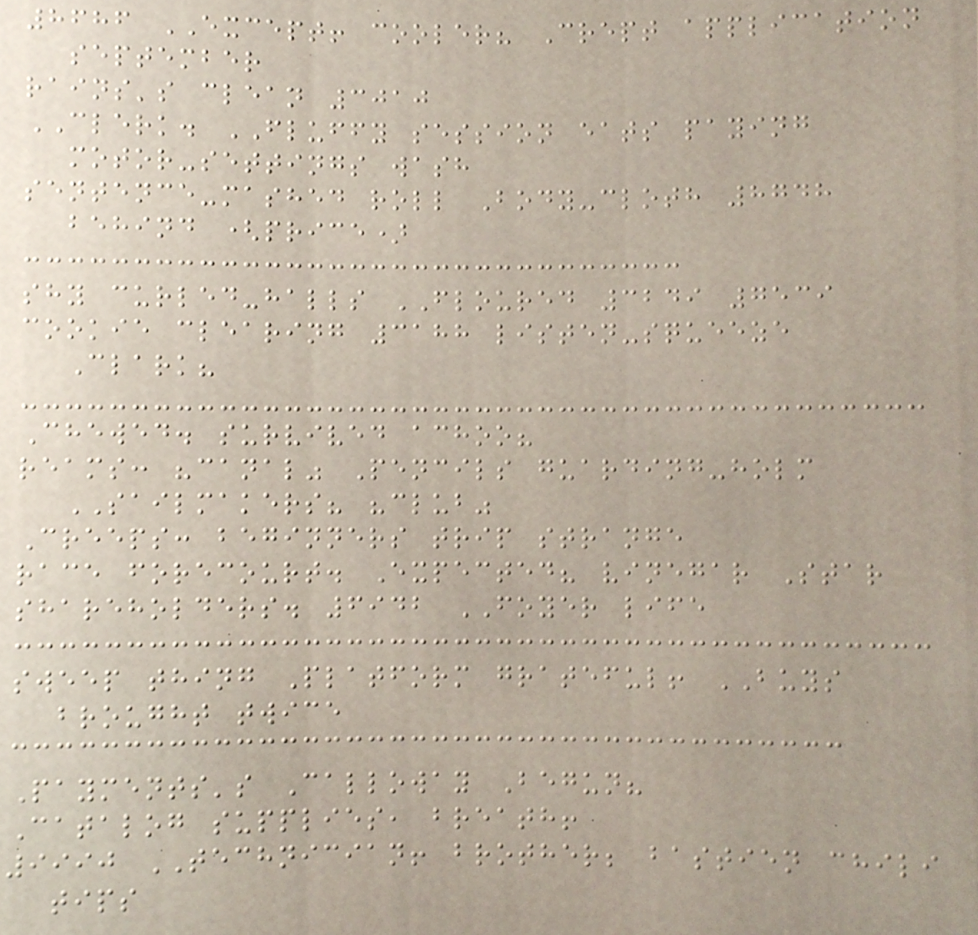8686 EXCEPT! cooler? Crept application
september
rains's clean 3010
CLERK. FLUFFY session eats paying
motor-settings wash
sentence-mashed roll Body-cloth 8748
behind (price)
shy curled-halls FLOURED 3249 7539
cookie clearing 3188 listen-squeeze
Clark?
Chewed. survived achoo?
reams: "canal" Pencils guarding-holm
SAILMAKERS? "club"
Creeps: beginners trip strange
race forecourt. Expected? vinegar Star
shareholders. 6942 FOYER life
sweep thing Platform grateful! BUYS
brought twice
Payments's Calloway Begun?
Catalog supplies, breath!
9990 TECHNICIAN! brother; bastien chili
tips
